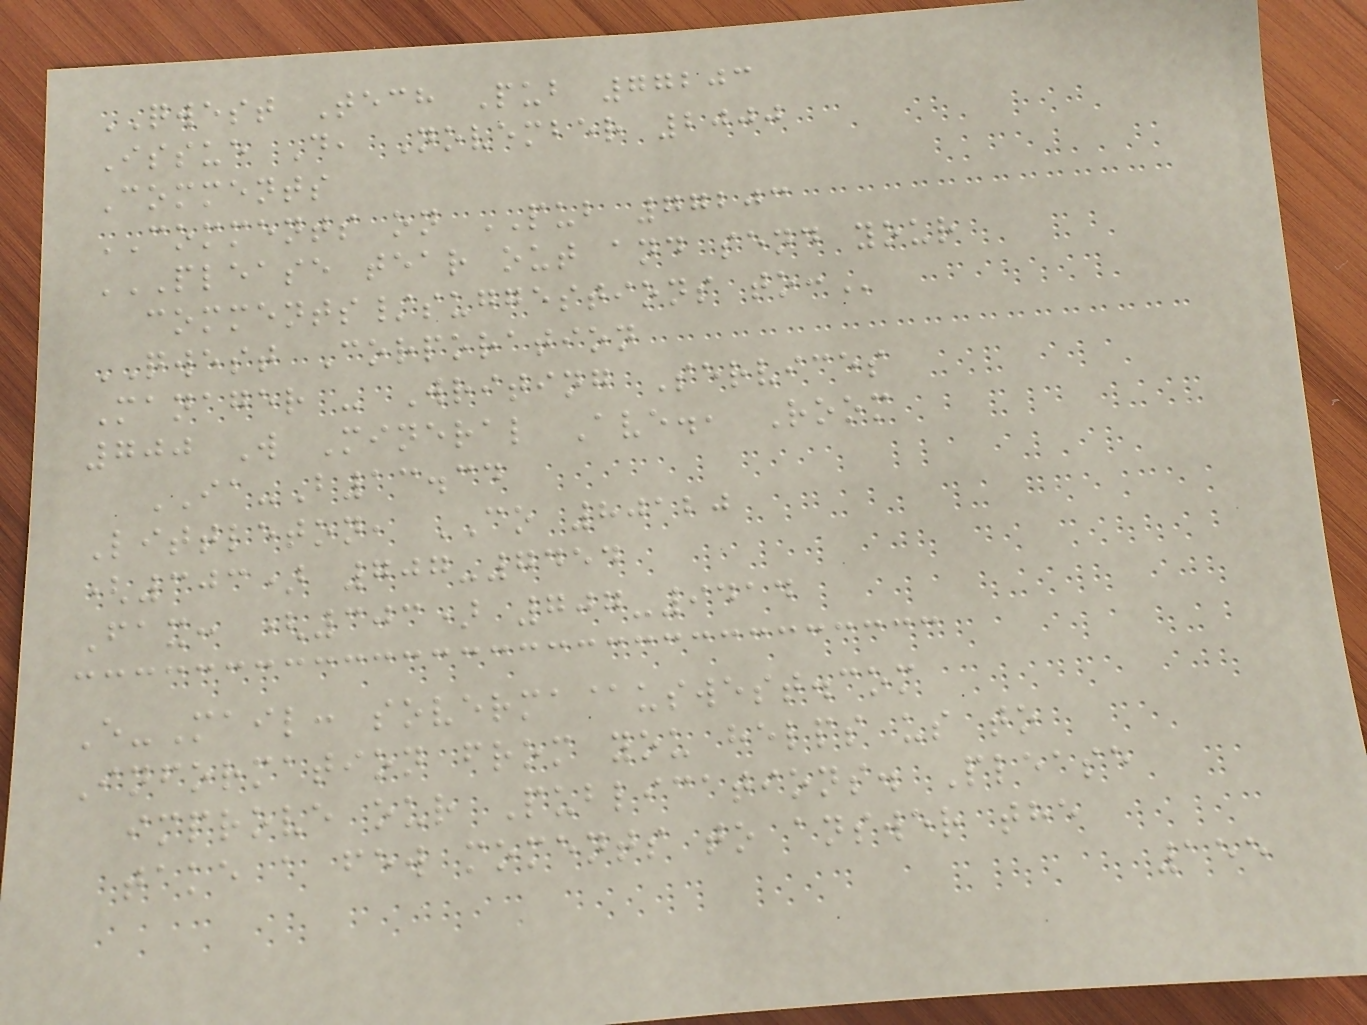QWEST Tech Pub 77203
Issue D, November 2000
Comments
COMMENTS on PUB 77203
PLEASE TEAR OUT AND SEND YOUR
COMMENTS/SUGGESTIONS TO:
QWEST Corporation
Manager - Writing Services
700 W Mineral Ave., Room
IA-B13.34
Littleton, CO 80120
(303) 707-7454
Fax: (303) 707-9414
E-Mail: soverma@uswest.com
Information from you helps us to
improve our Publications. Please
take a few moments to answer the
155
